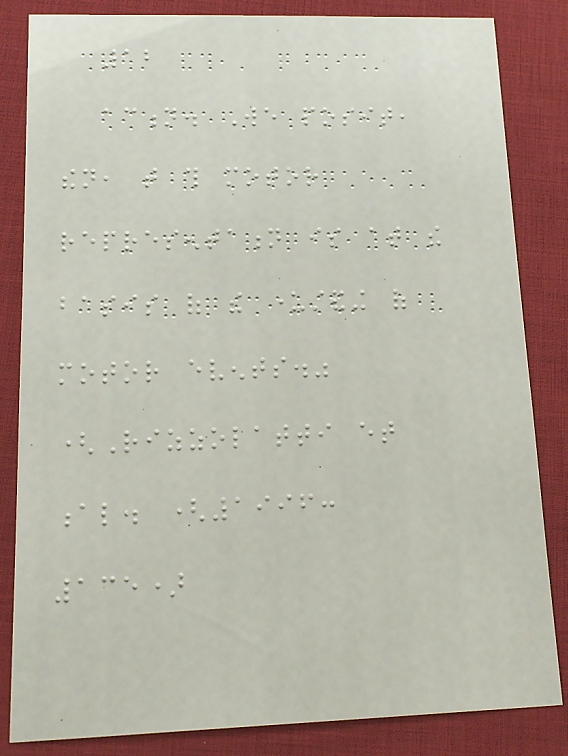12
action. We posit,
then, that this motor
representation is at the
basis of the understanding of
motor events."
(Rizzolatti et
al. (1996:
135)
